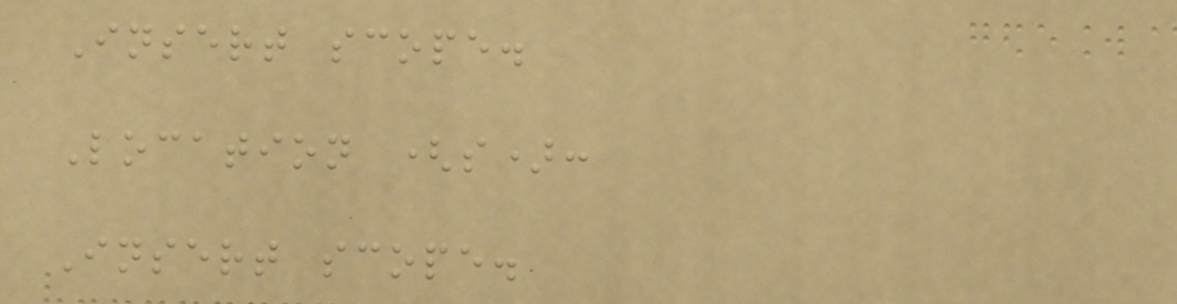Insert scope.
Location (s):
Insert scope.
